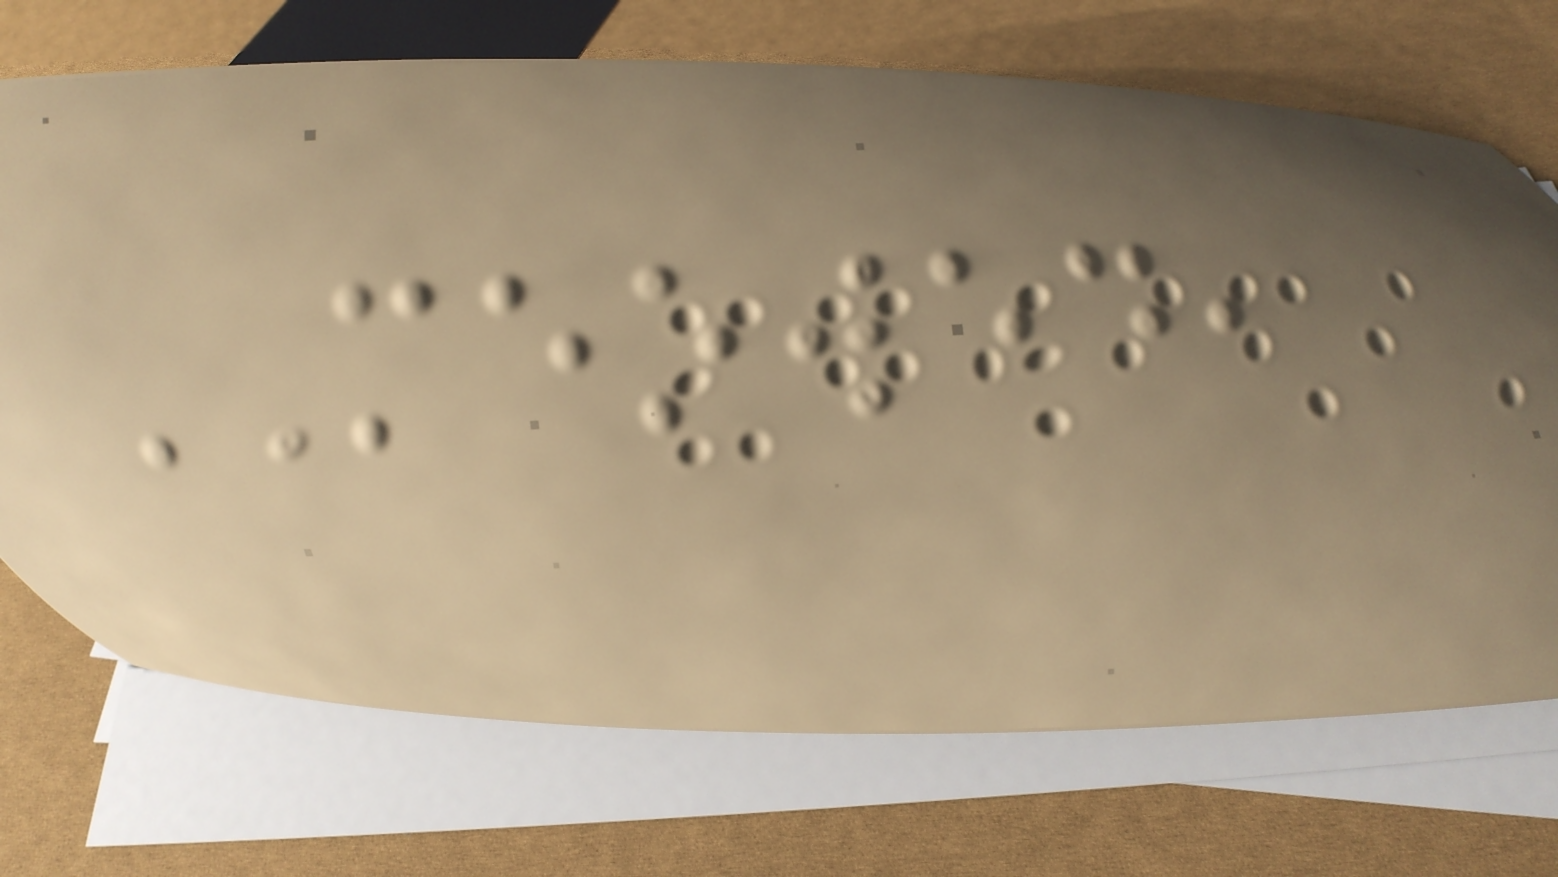MEOWED,
